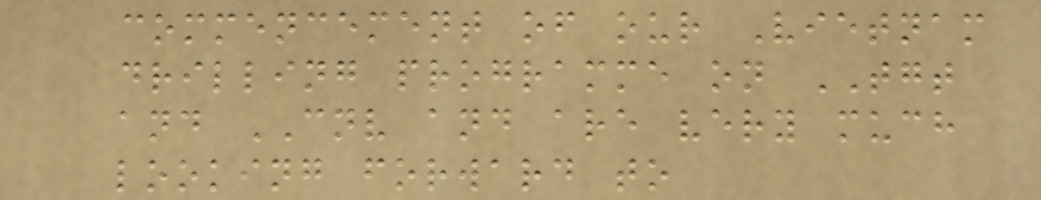commencement of our Vietnam
drilling programme on TGT
and CNV and are very much
looking forward to
